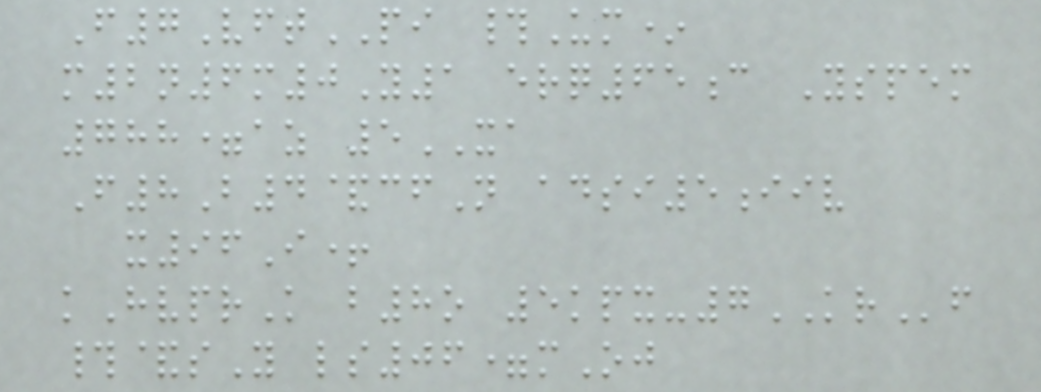F7VftPI #Um*
m2n6m0Y1 erq65c Yspem
788=az 5XA
F8B4&cfN adsi5iiv
x96I+
kHvprK b8o 5kpx-7KRf
#&sY ls06=mOj
